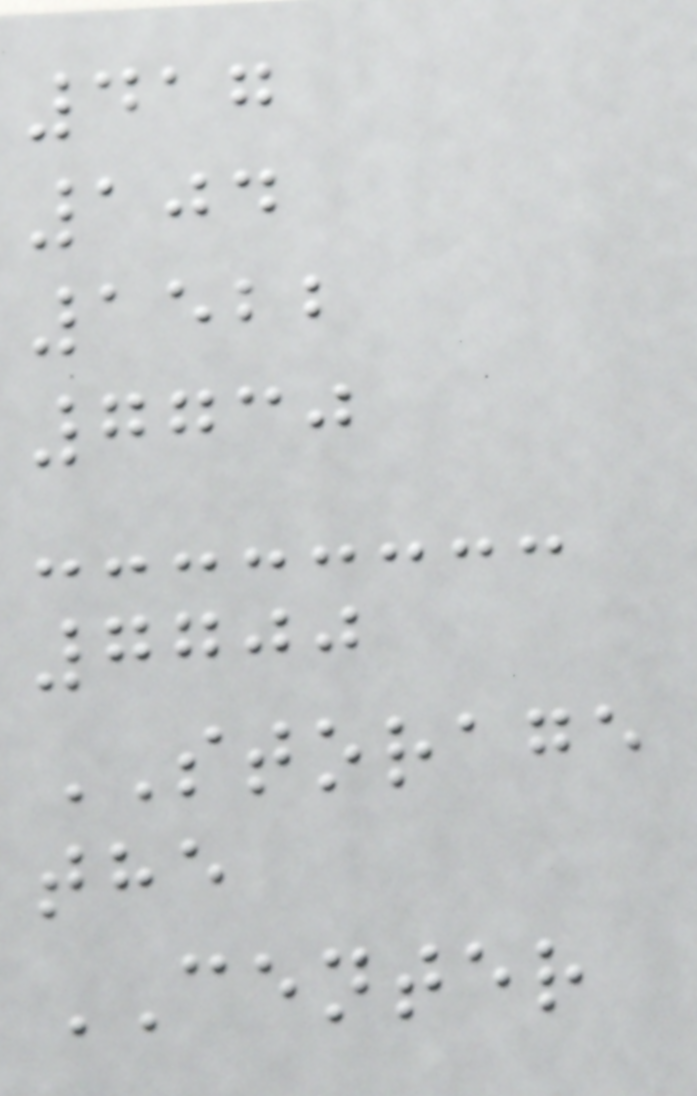417
104
1522
7730
7700
STORAGE
the
CENTER
